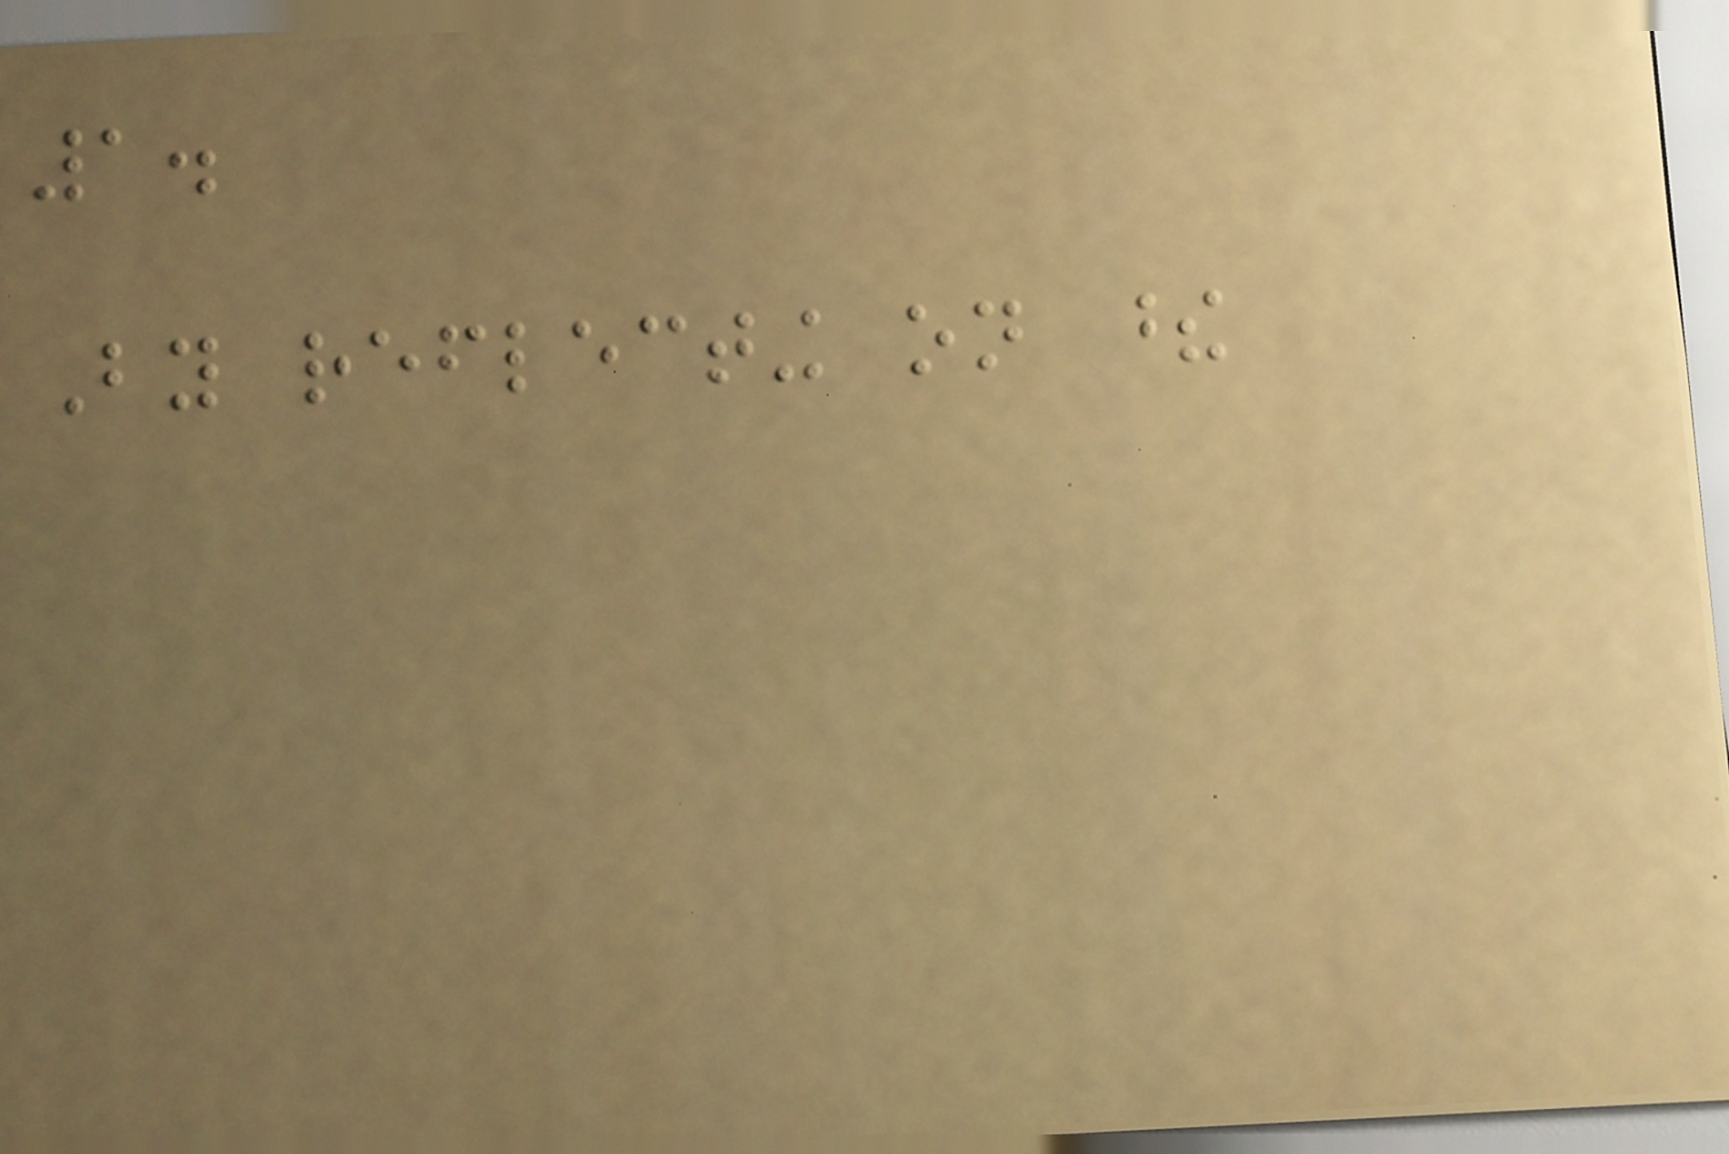1.
By reflecting on these
